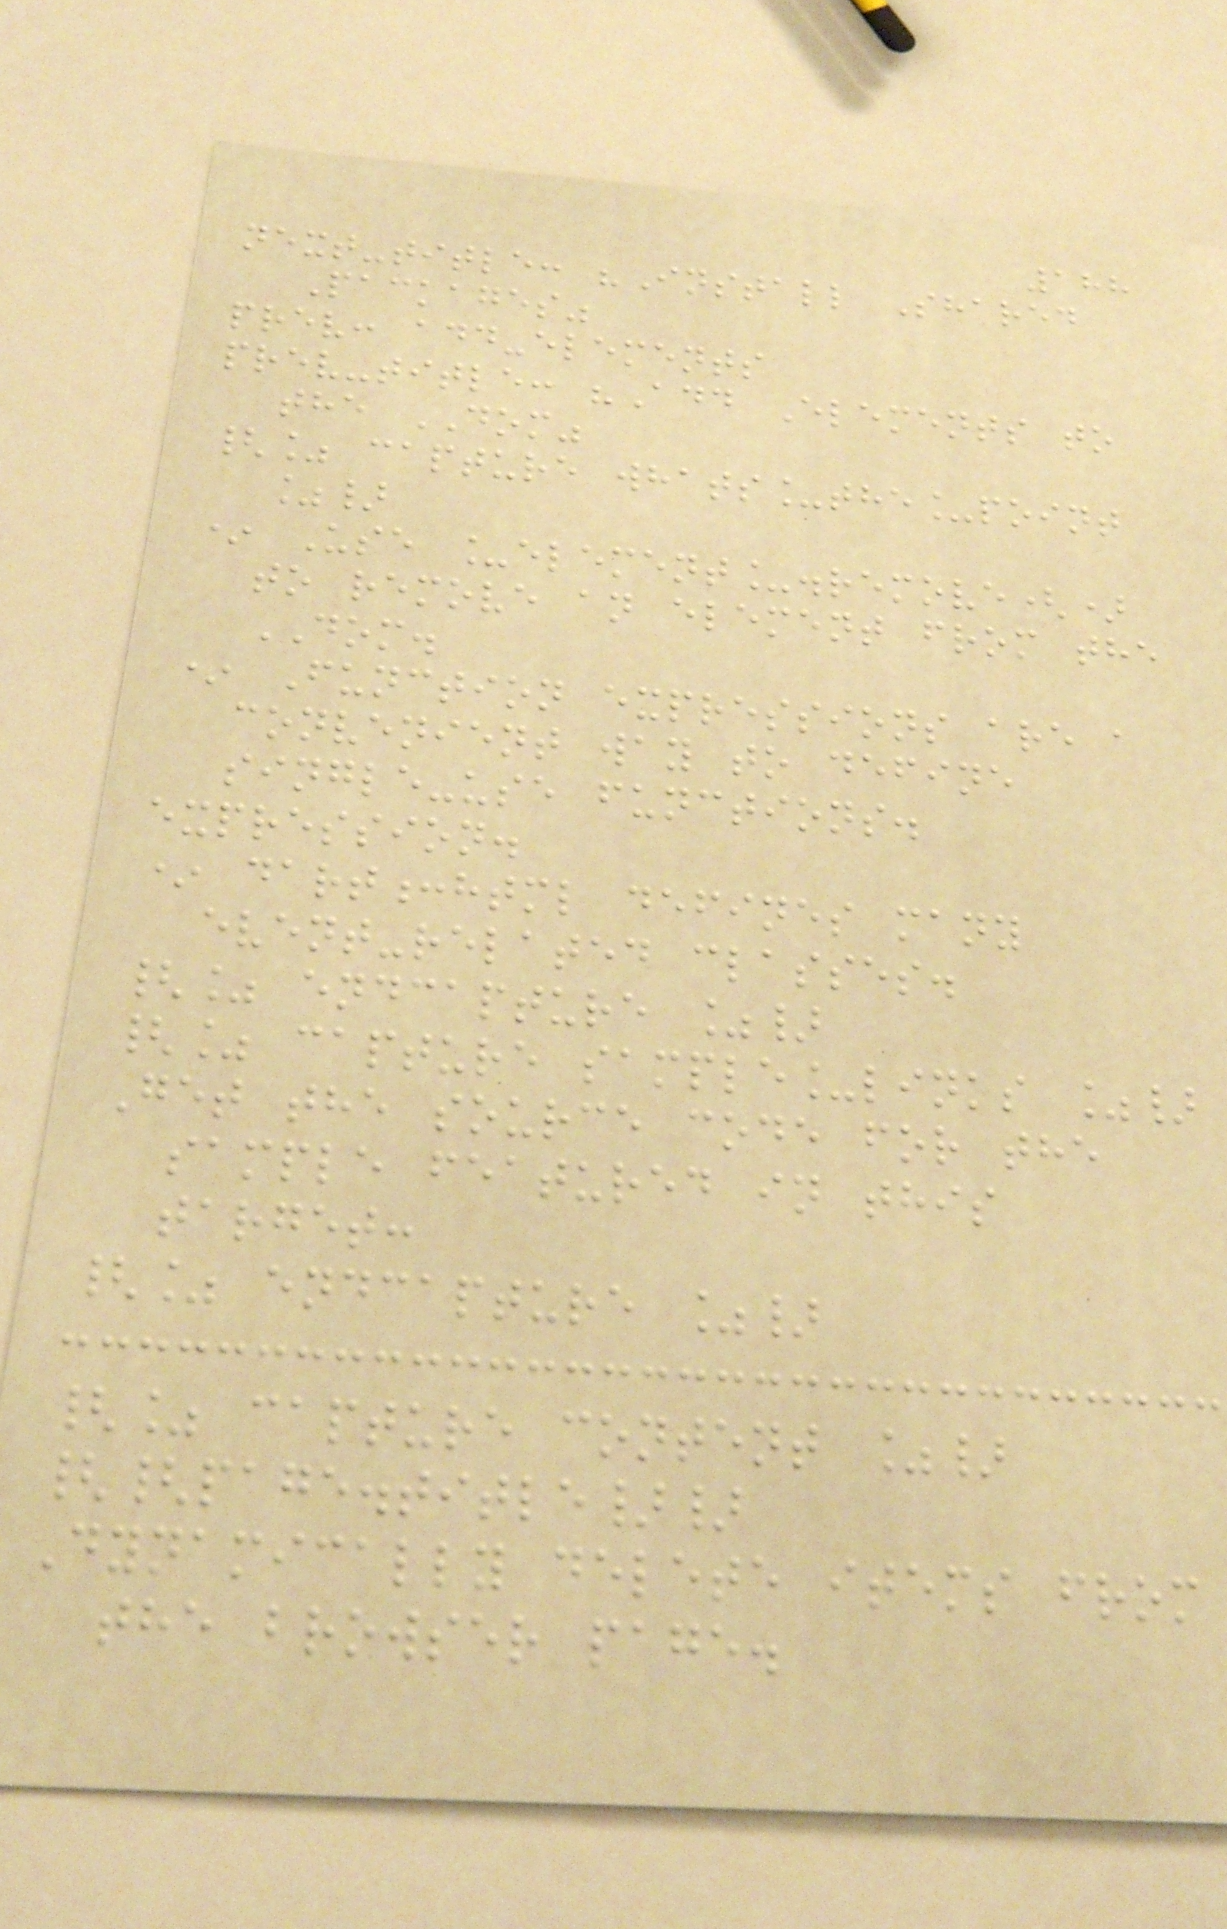188
next-title: "Install Shared
Packages"
prev: add-elements
prev-title: "Add Elements to
the DOM"
{% capture whats_the_point
%}
* Use _element_.remove()
to remove an element from the
DOM.
* Function expressions are a
convenient way to define
single-use functions.
expression.
* dart:html defines many
event-related classes.
{% endcapture %}
{% capture sample_links %}
Get the source code for the
sample featured in this
target:
{% endcapture %}
{% capture content %}
{{page.title}}
Dynamically delete items from
the browser page.
